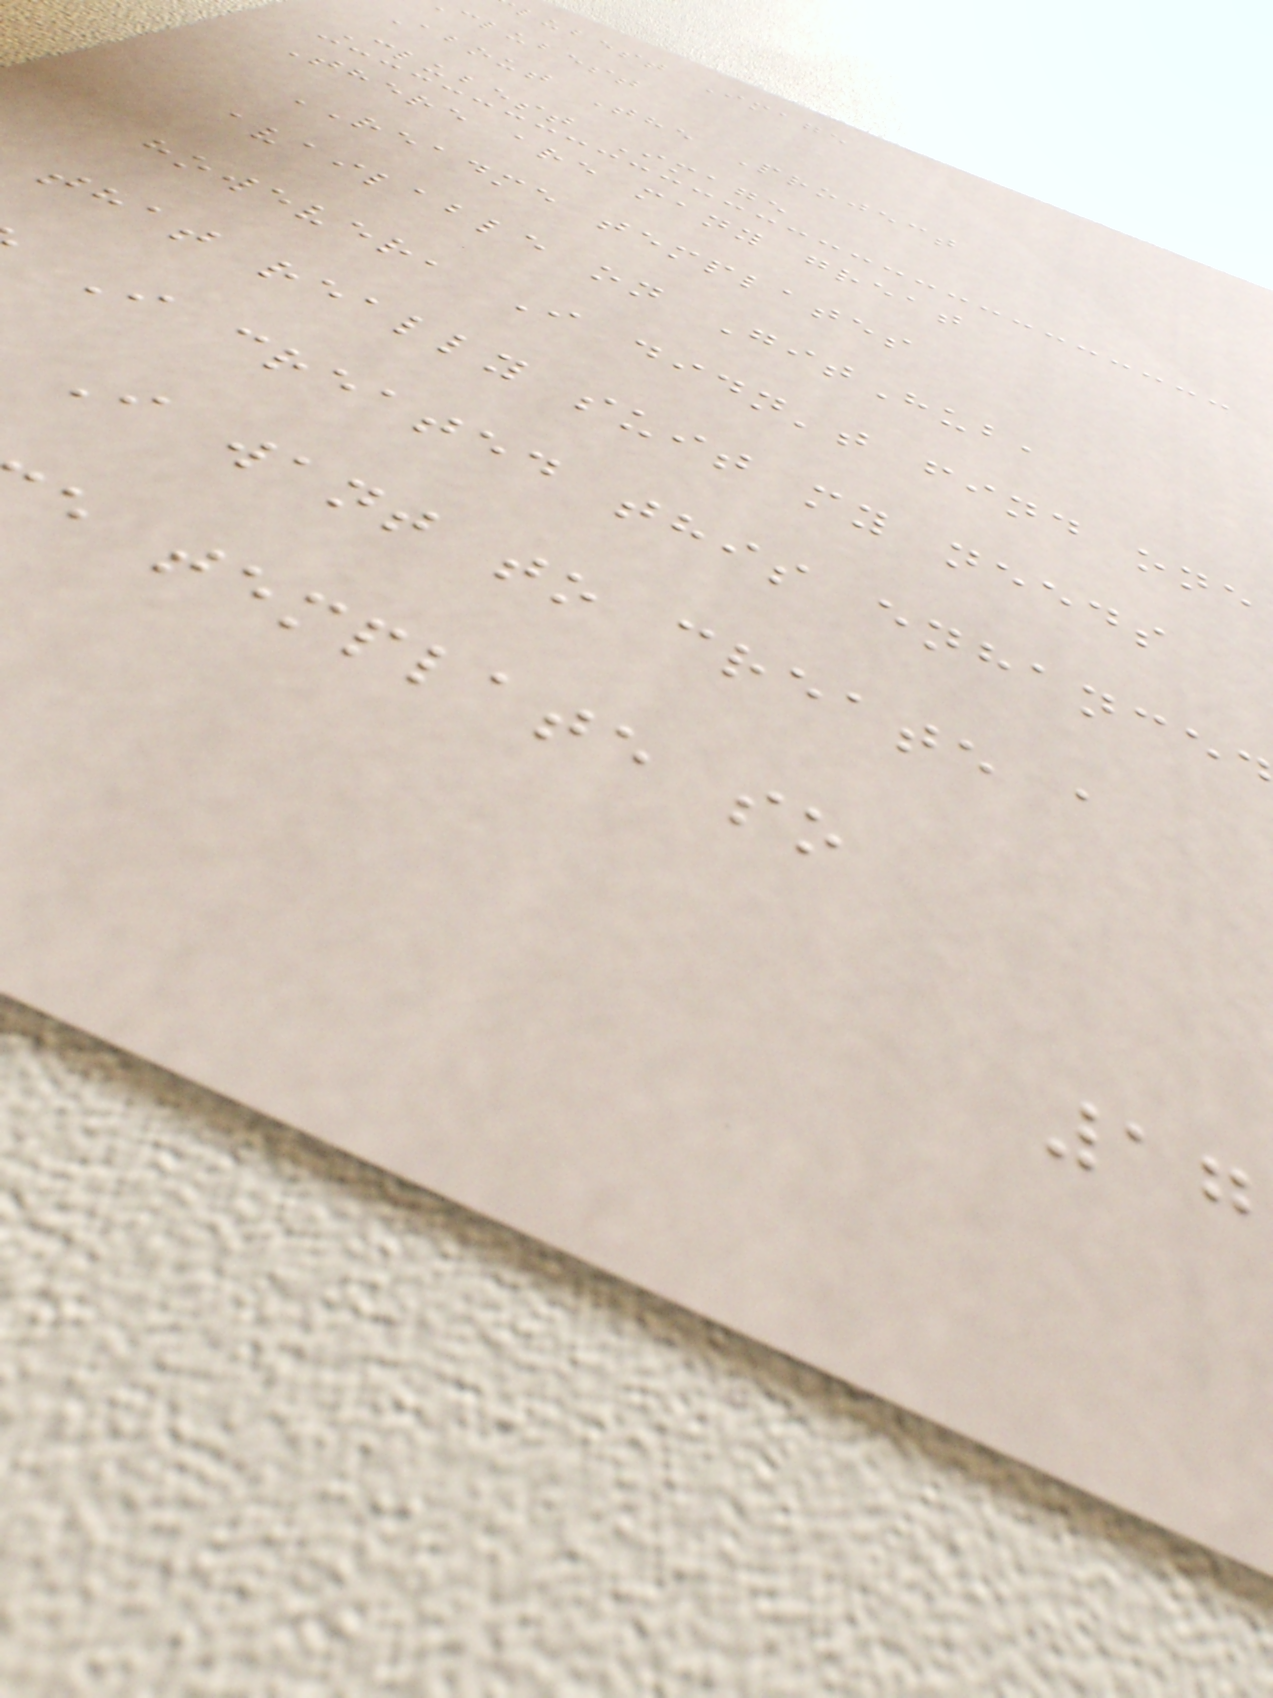lubest Image
clubest
About The Project
Clubest Image
There are many great
README templates
available on GitHub,
however, I didn't find one
that really suit my needs
I created this enhance
I want to create a
e template so
